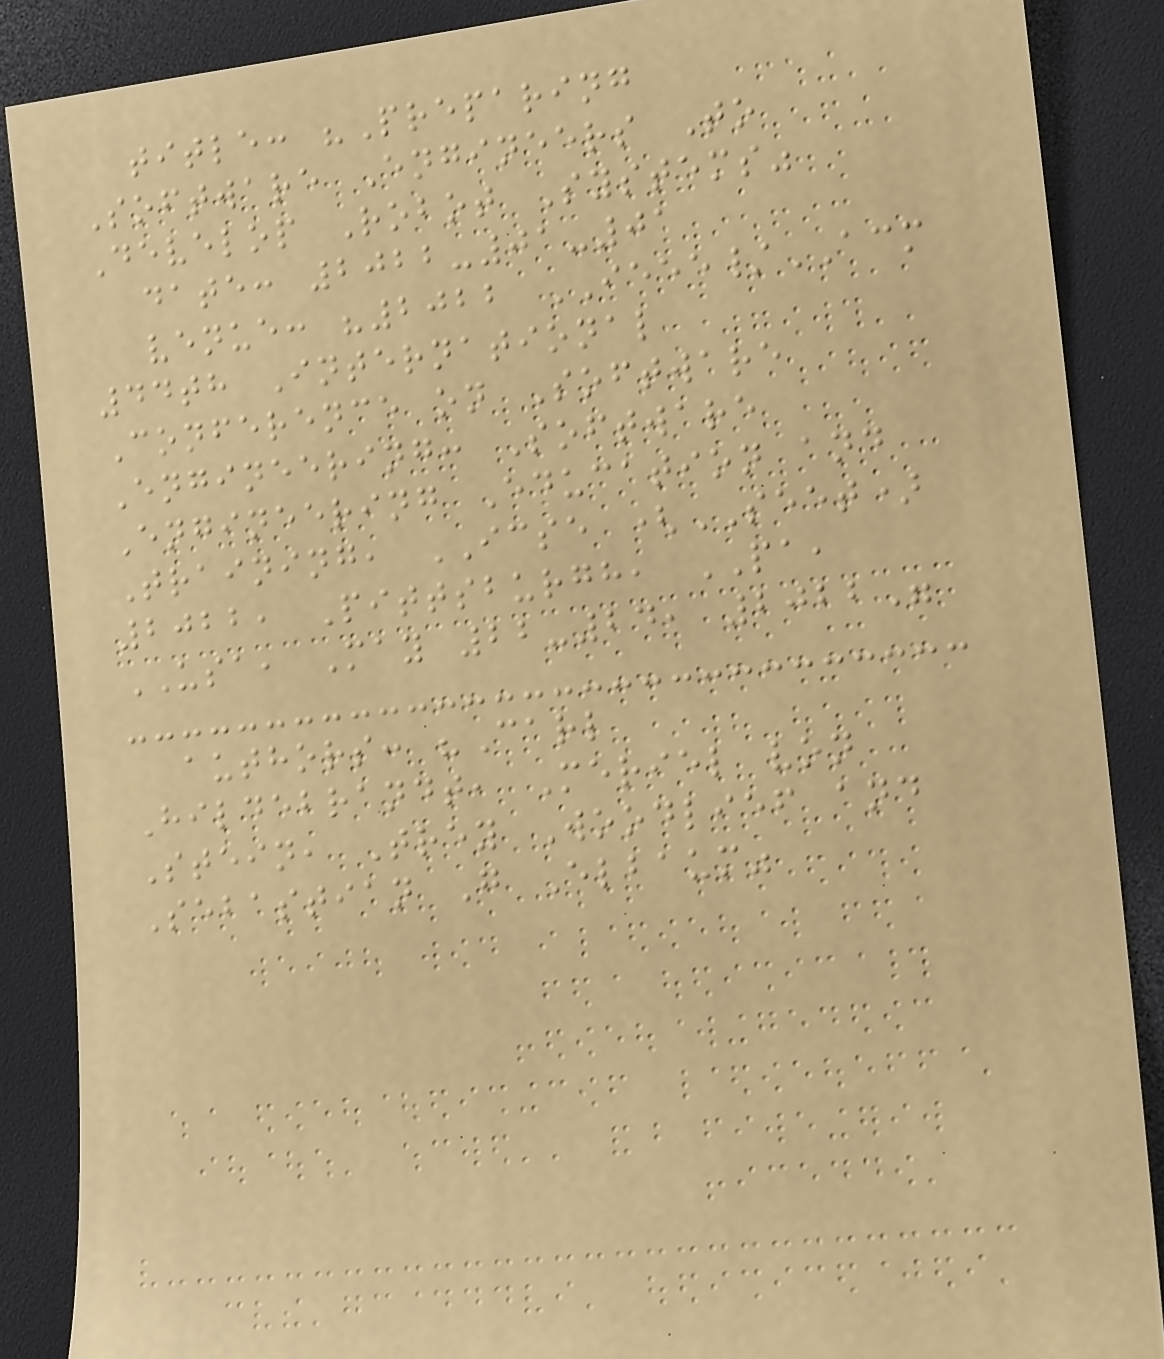title: "Preparing
Software Engineers To
Develop Robot Systems"
date: 2022-01-01
venue: "2022 IEEE/ACM
44th International
Conference on Software
Engineering: Software
Engineering Education and
Training, ICSE (SEET)
2022, Pittsburgh, PA,
USA, May 22-24, 2022"
authors: "Carl
Hildebrandt, Meriel von
Stein, Trey Woodlief and
Sebastian G Elbaum"
